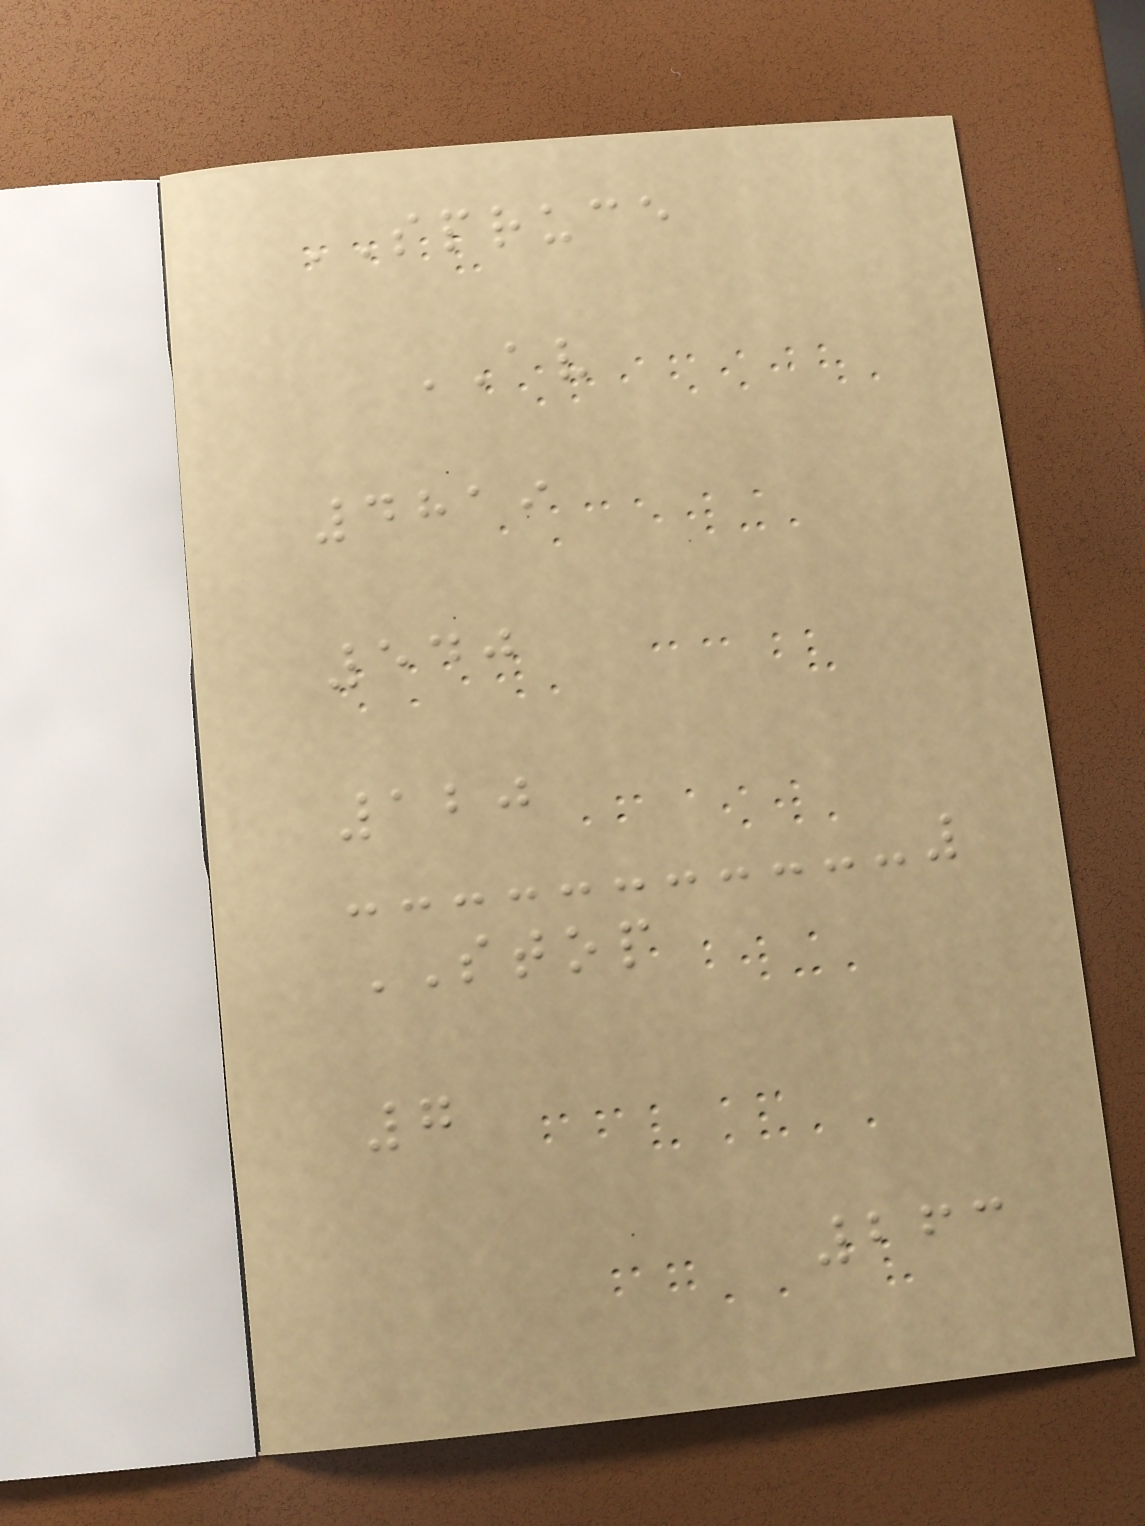SPRUCE
AV
4819
540
120
STOP
7
263
